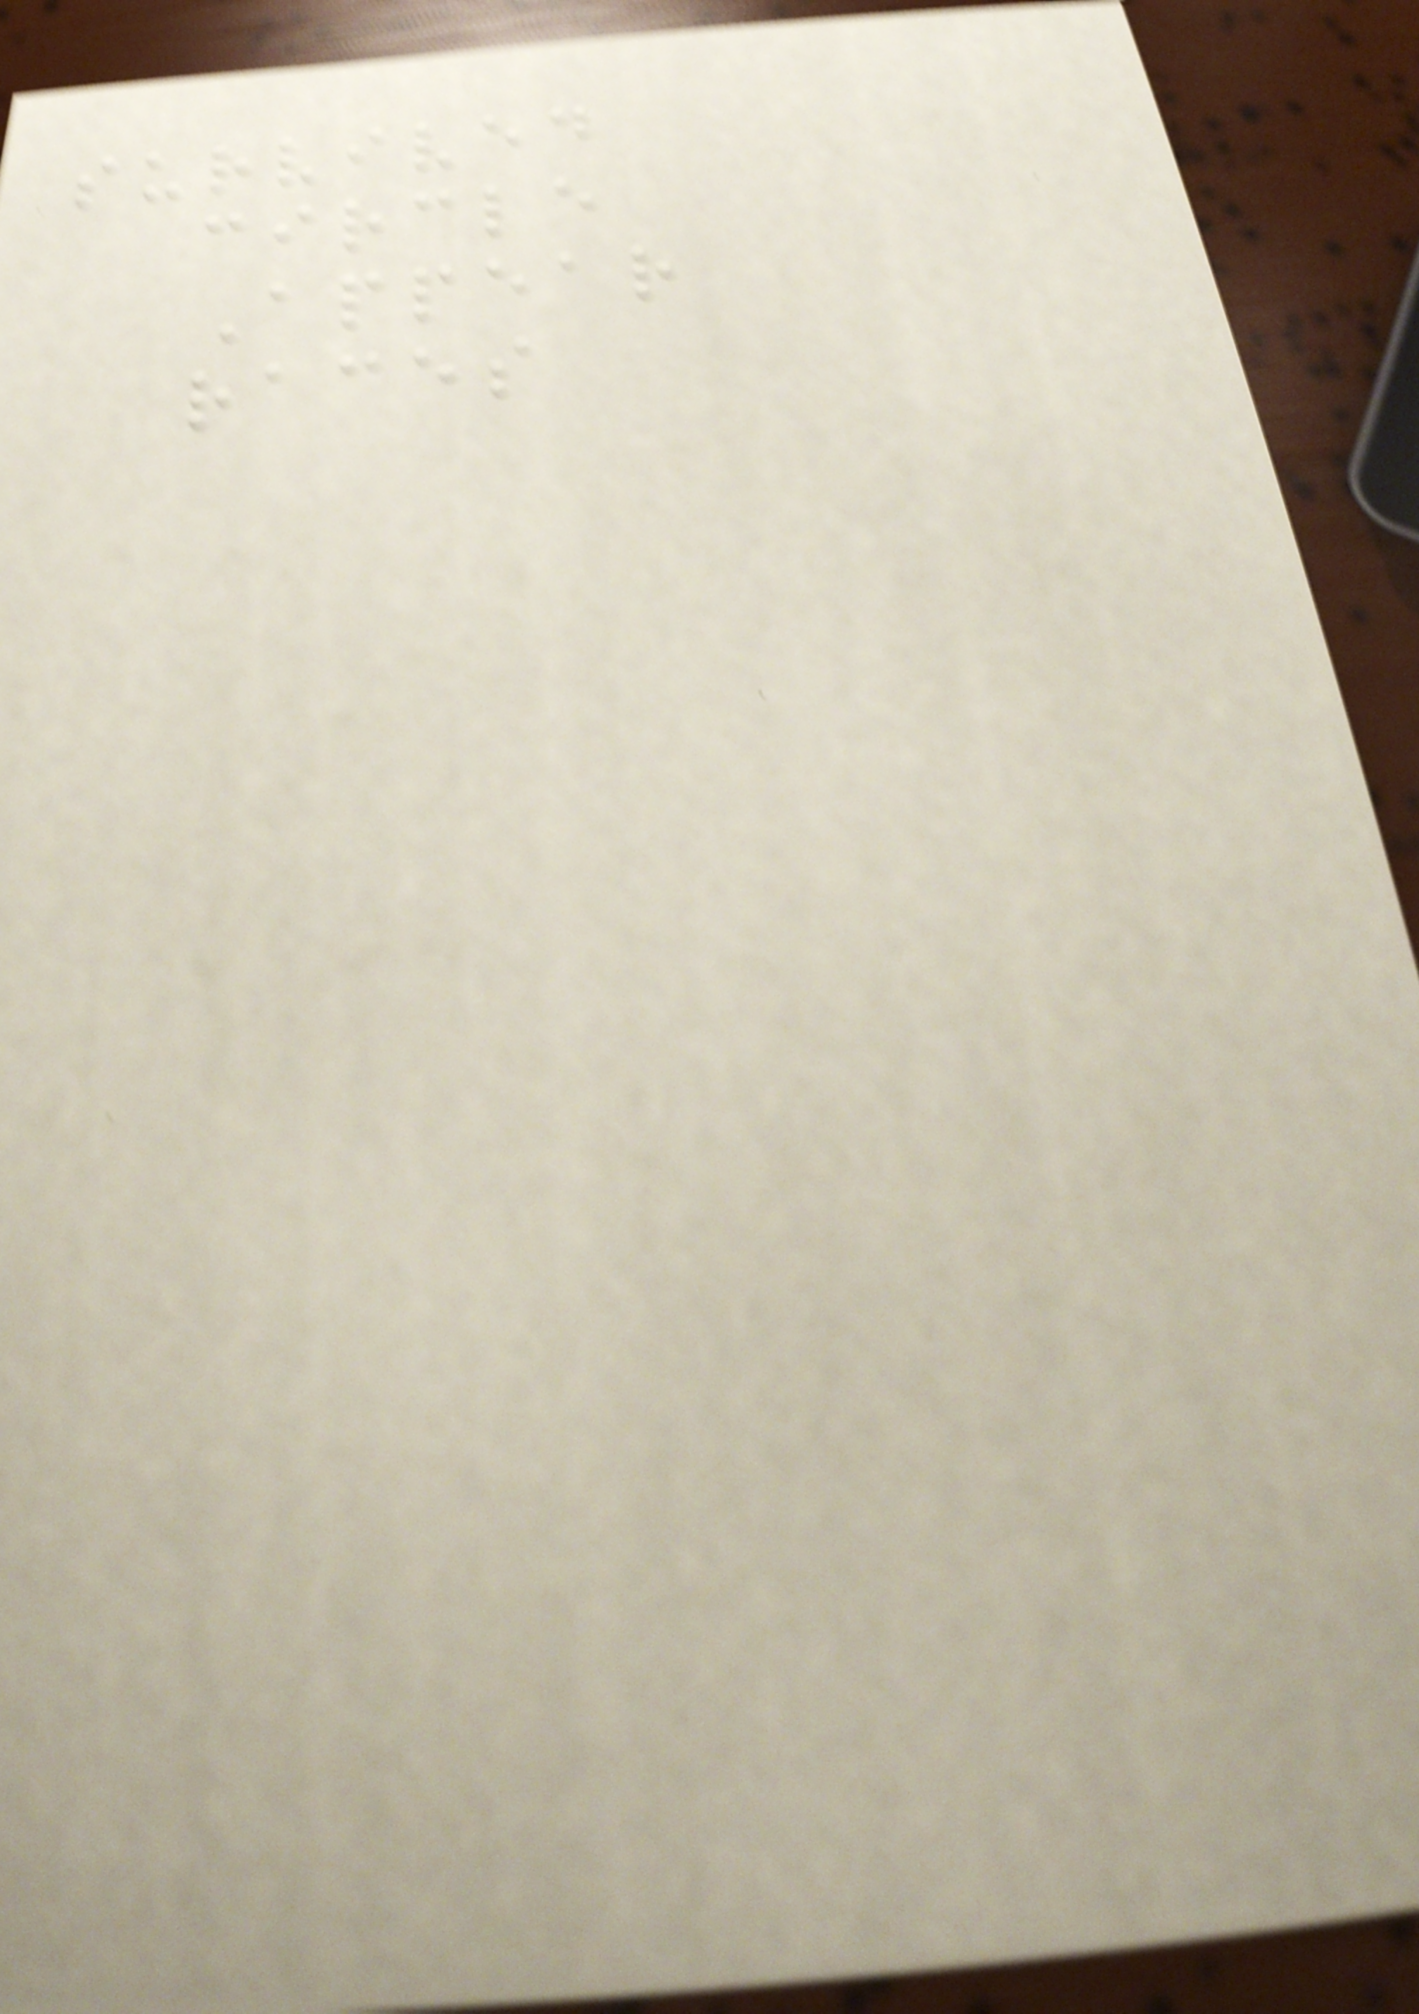survived
circle
Appear
races
